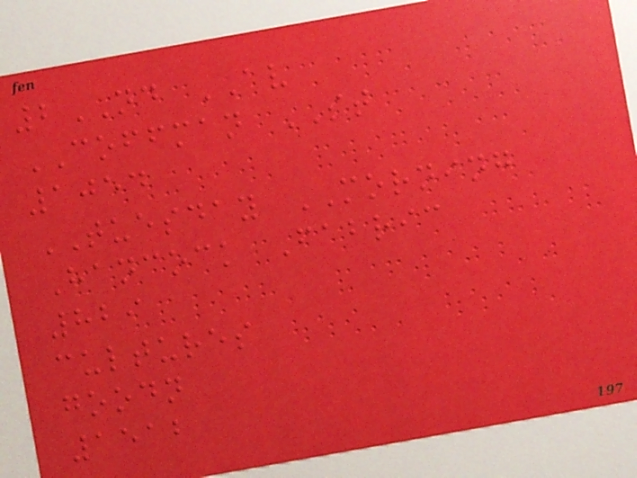2ND AV
COFFMAN ST
1054
TUESDAY MORNING
Hancock Fabric
829
cultures
goodn
1512
